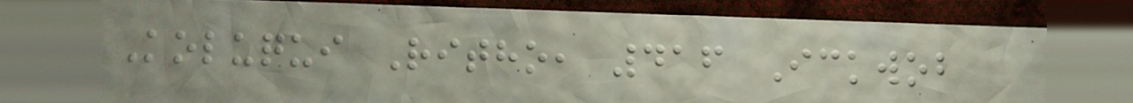Koluqui Ritho, 416 Ickwob
